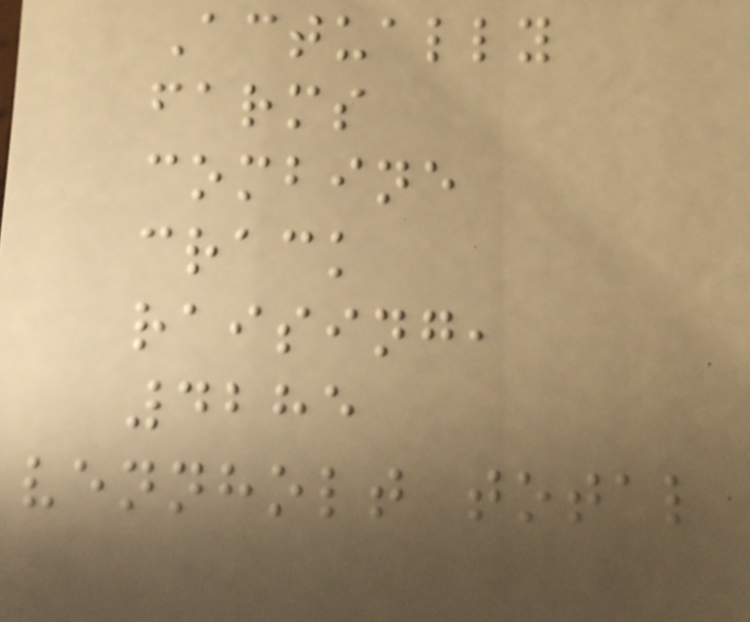Actually
farms
combine
crack
raising,
4285
vennholt total
